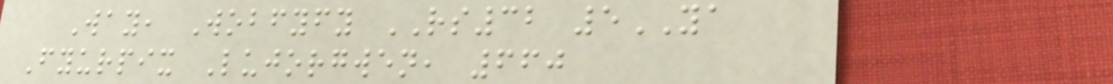Way, Wobfyfy RS32 5YA
Fyurpix Lujorgwen, 660
